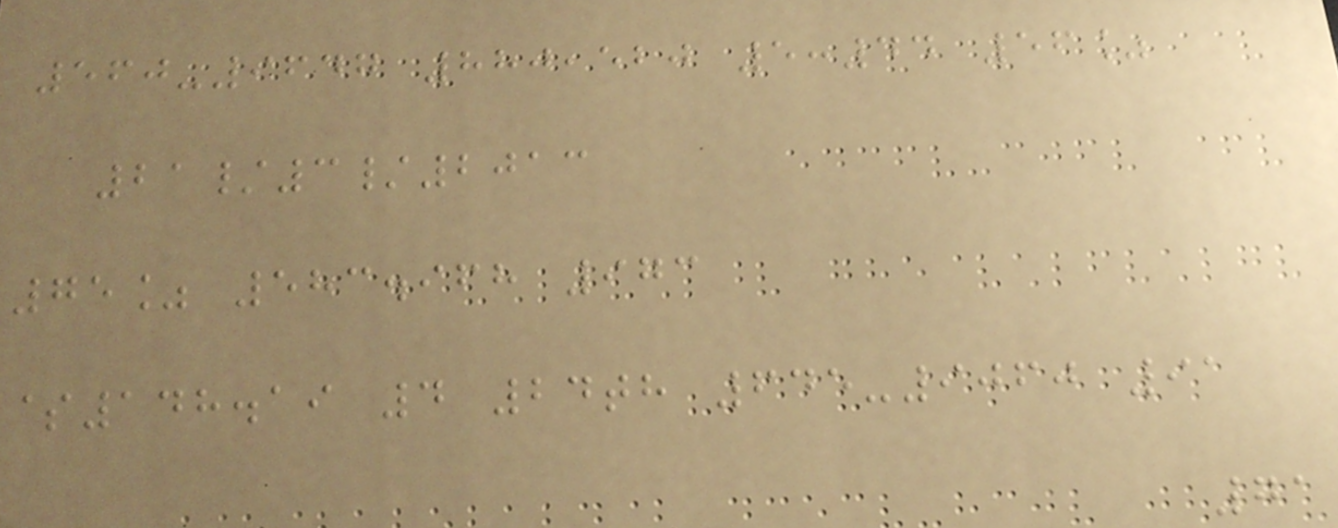560-9647 880,520 5:44 56%
21/3/2013
75% 583.968 973
$148.19 4 24th 645-9060 91
71
